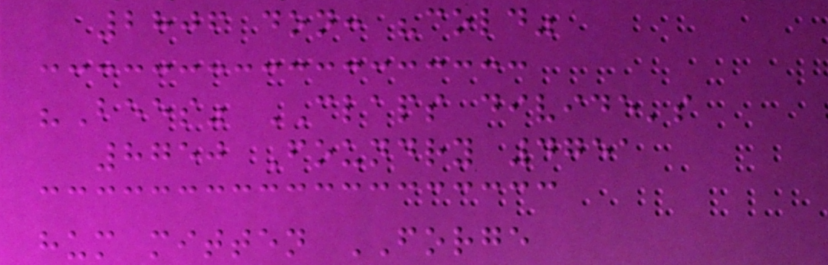2806 don: "cold"
"Bees" CLAPS divide's
8750 Foundry 4751
hum mitten FORGE
